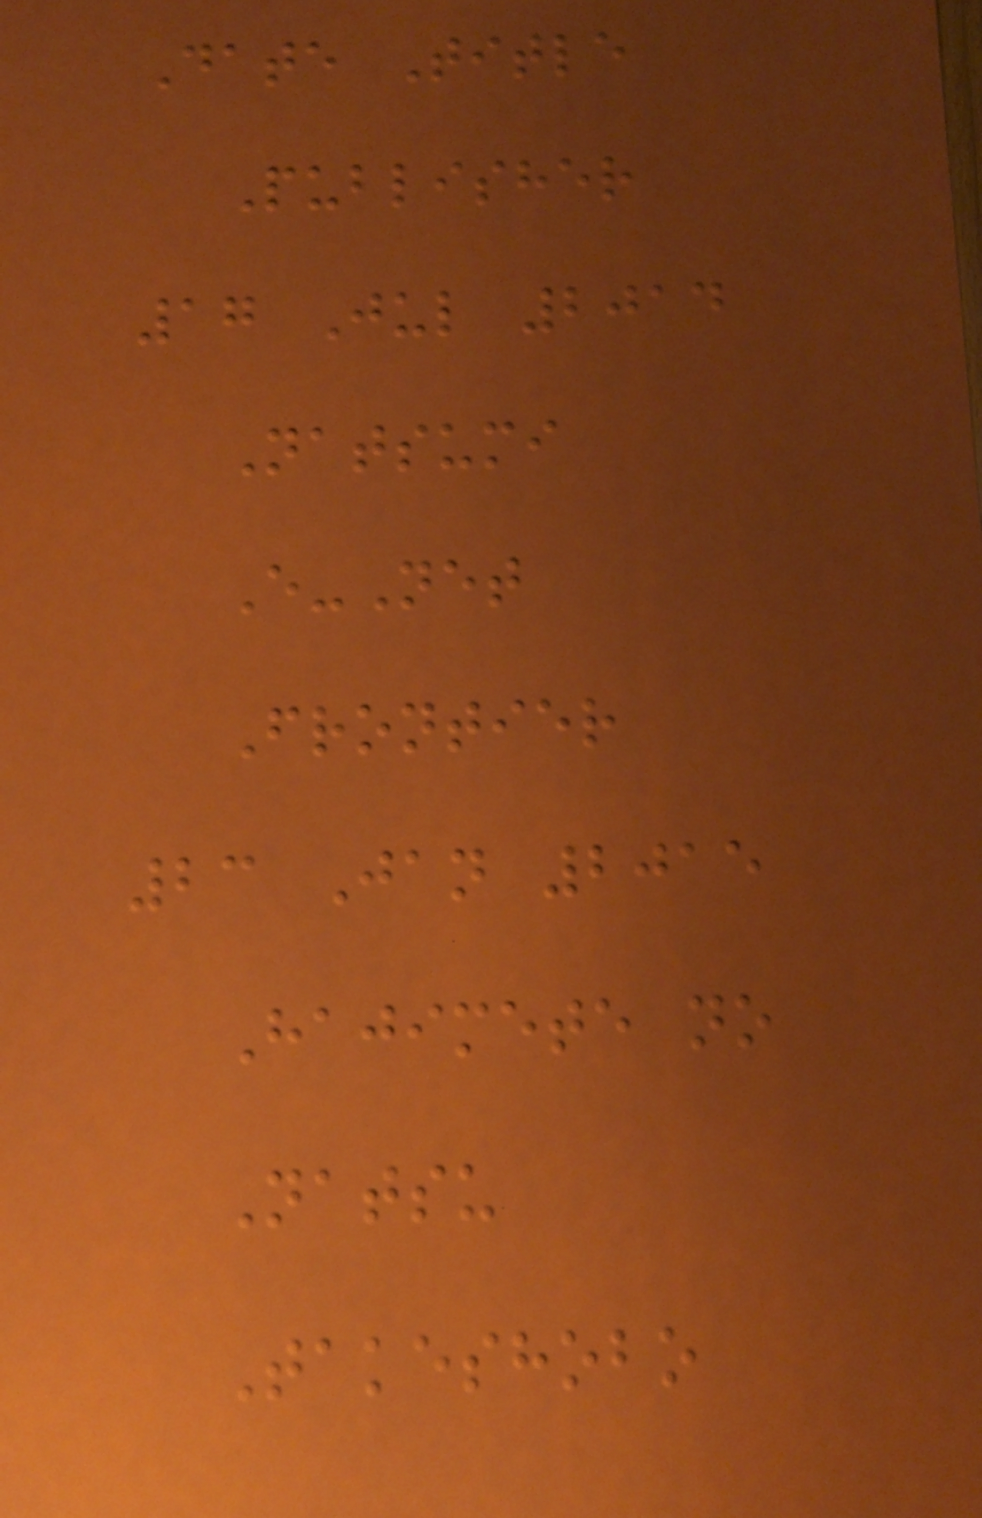Date Title
Publisher
17 Jul 2014
Natsumi
E-Net
Frontier
23 Jan 2015
Hajimete no
Natsu
Takeshobo
